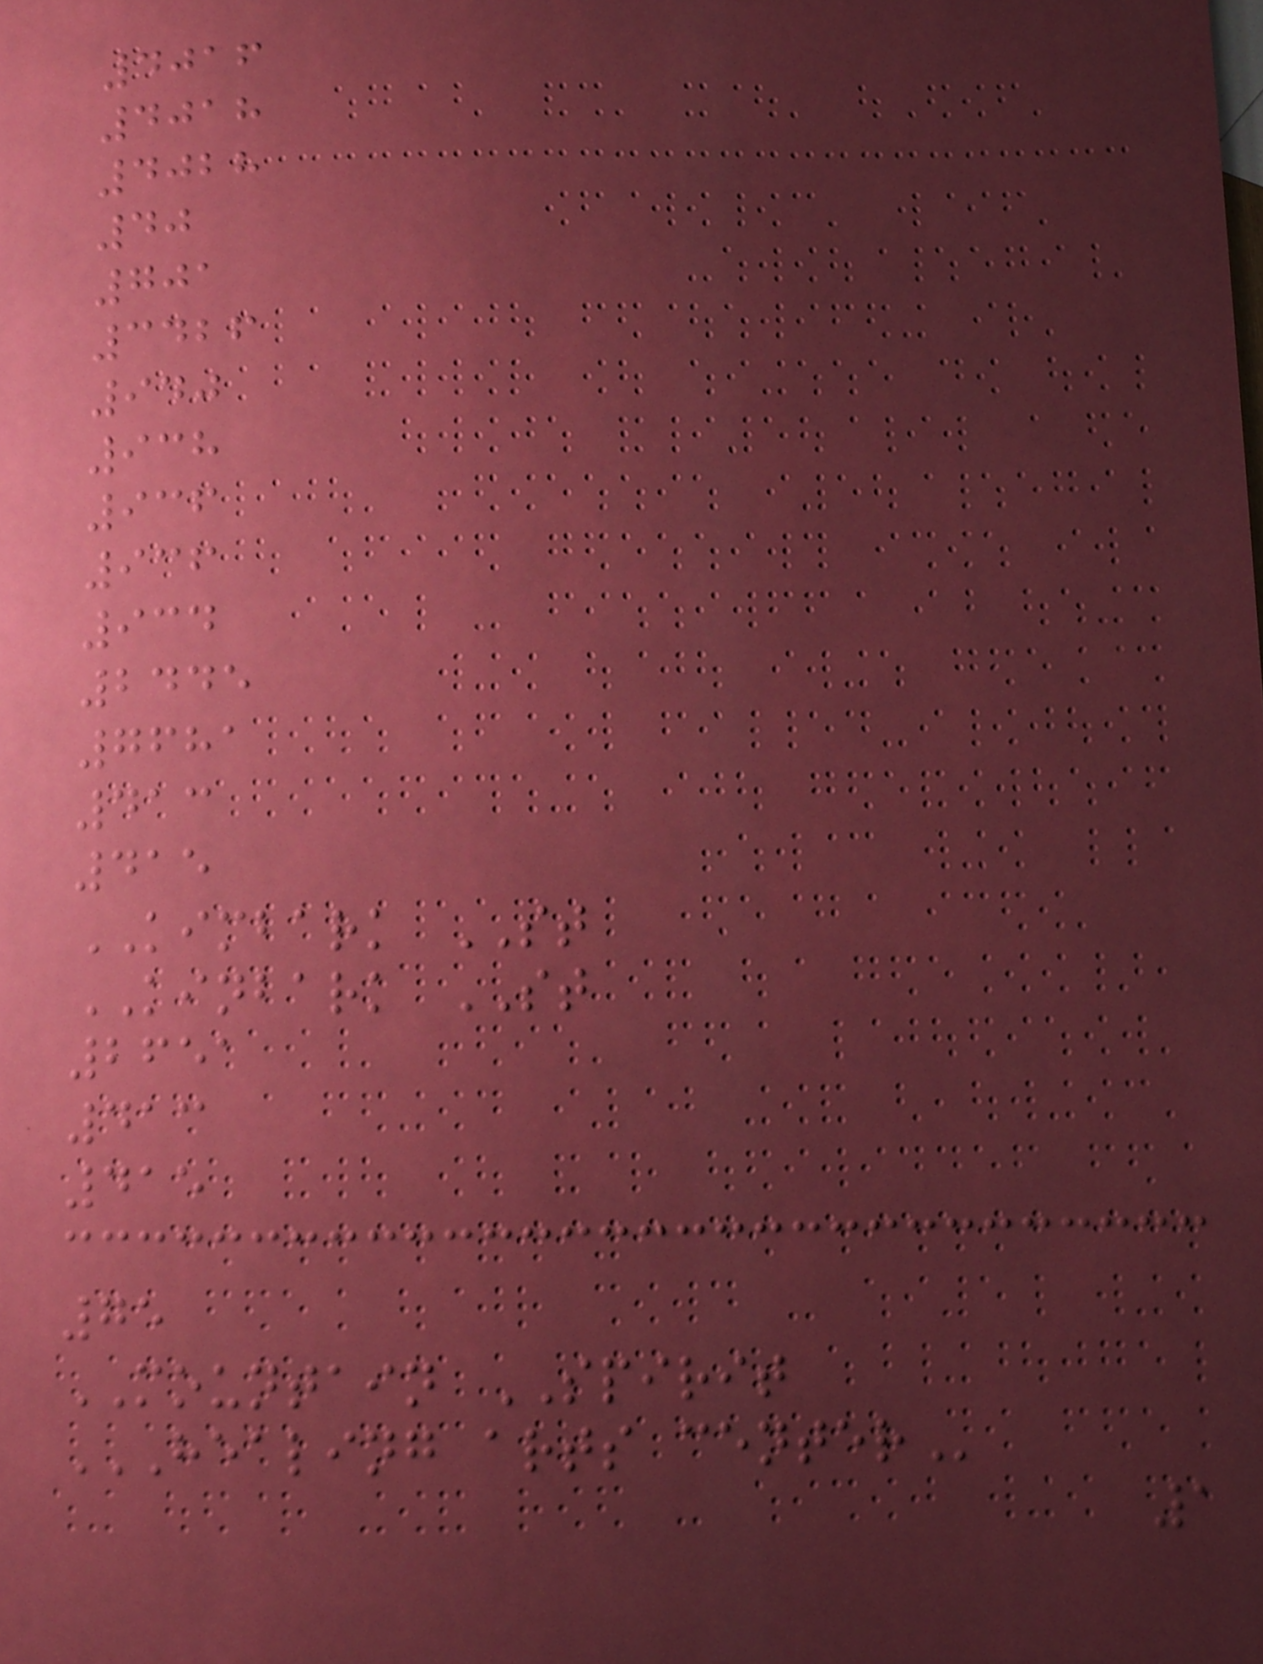4016
4018
4028
40
701
3426
940
938
936
936
934
2445
7681
413
415
KIMBARK ST
KINBARK ST
2651
413
415
75
MOUNTAIN SPIRIT
HEALING ARTS CENTER
1
